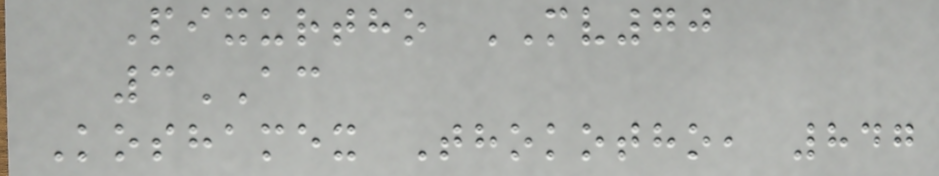Pixurtho MV70
3AC
Koshamex Thokotho, 847
